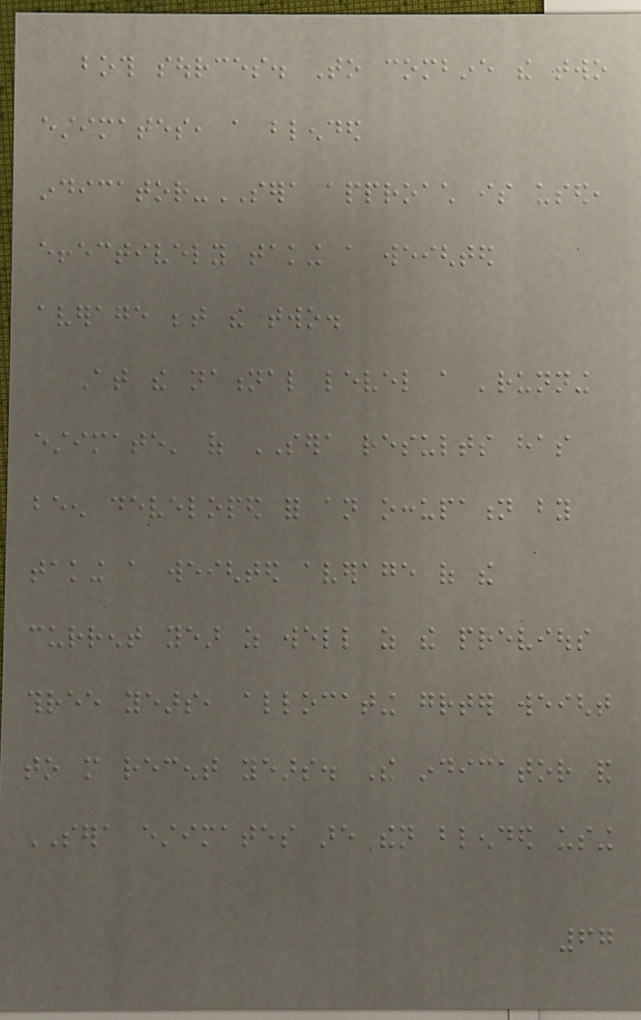both sources. To combine the two
estimates, a blended
indicator-SERA approach is used,
effectively taking a weighted
average between the two.
At the national level a 'running
estimate' of SERA results has
been developed for an occupation by
taking a weighted average of the
current year as well as the previous
three years, allocating greater weight
to more recent years. The indicator and
SERA estimates are then blended using
67
